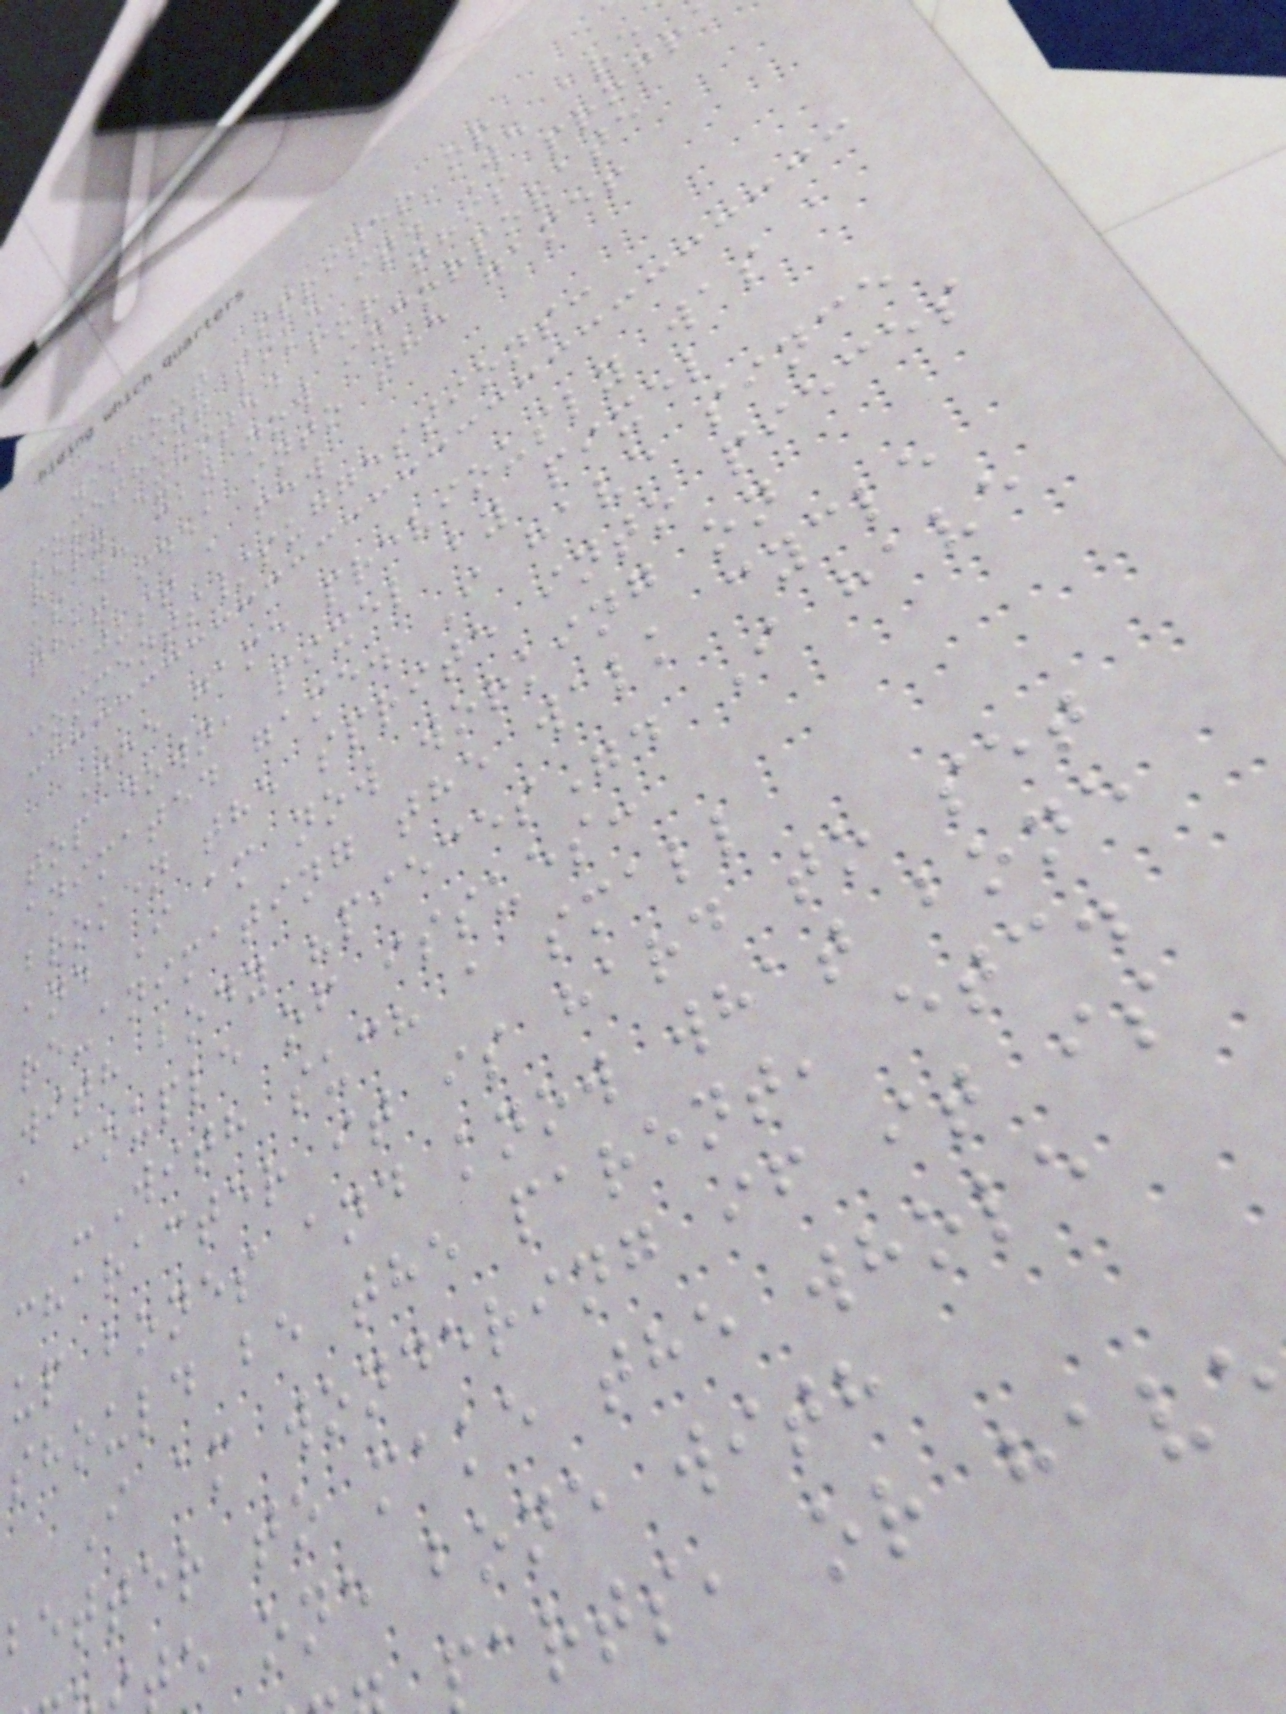without Spriter or
something like it. We are
very excited for this progr
as we can now incorporate
that idea into the game!
Just a few
comments/suggestions:
The game previously was a
top down, pixel by pixel
animated game. I have since
broken the sprite into pieces
and I am now working on
re-animating the walk cycle
with body "pieces". I have
a couple of issues:
-With such a small
character it is hard to set
up bones and know what bone
should be the parent, etc.
I am wondering if it is
better to make the whole
e one bone with
arts, or hav
